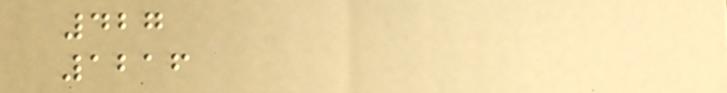427
1216
